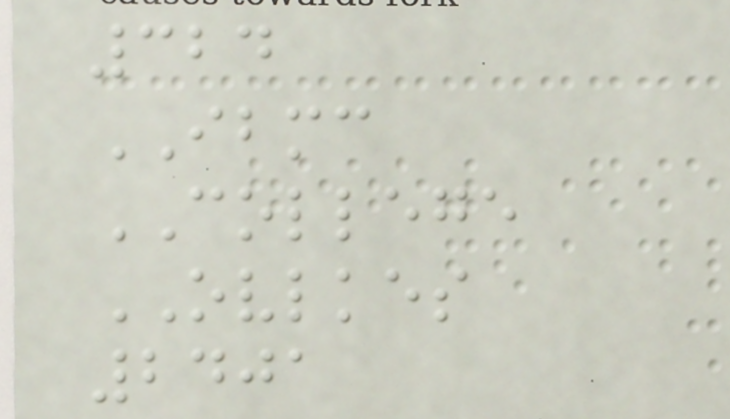324
IBMC
COLLEGE
OVLKES
2401
